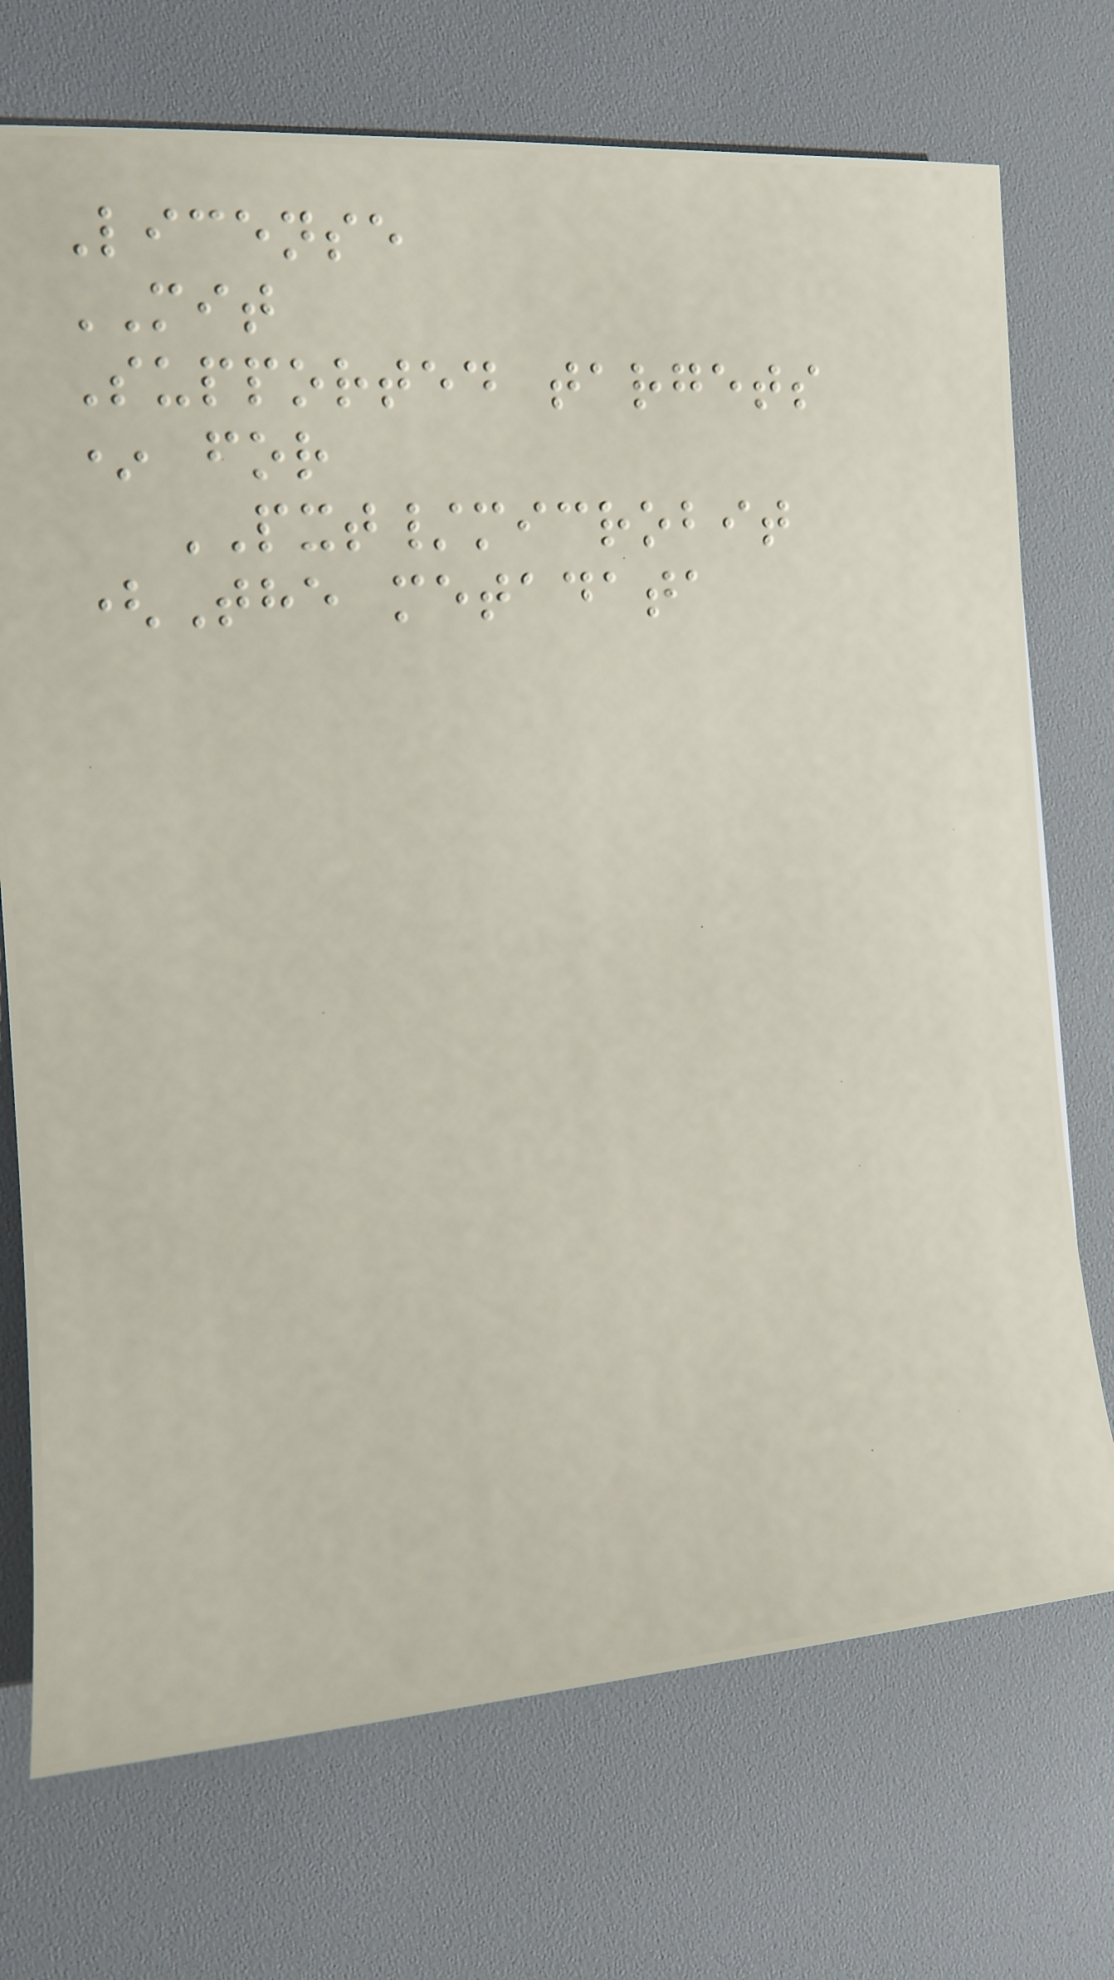License
MIT
Supported targets
* for
PXT/microbit
(The metadata
